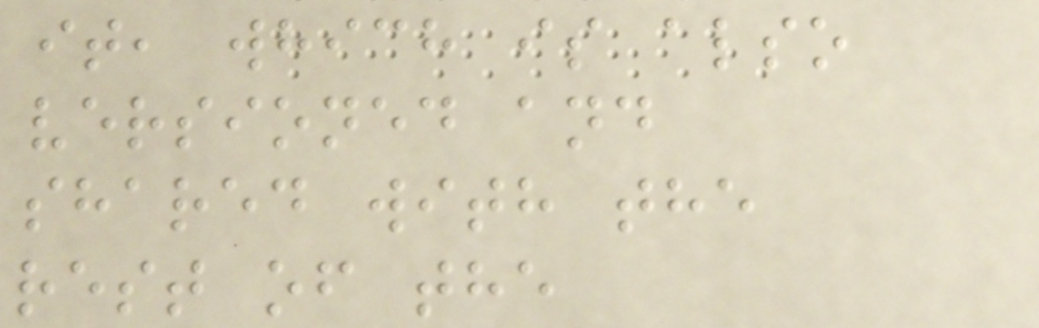it, which is also
versioned and
shared with the
rest of the
